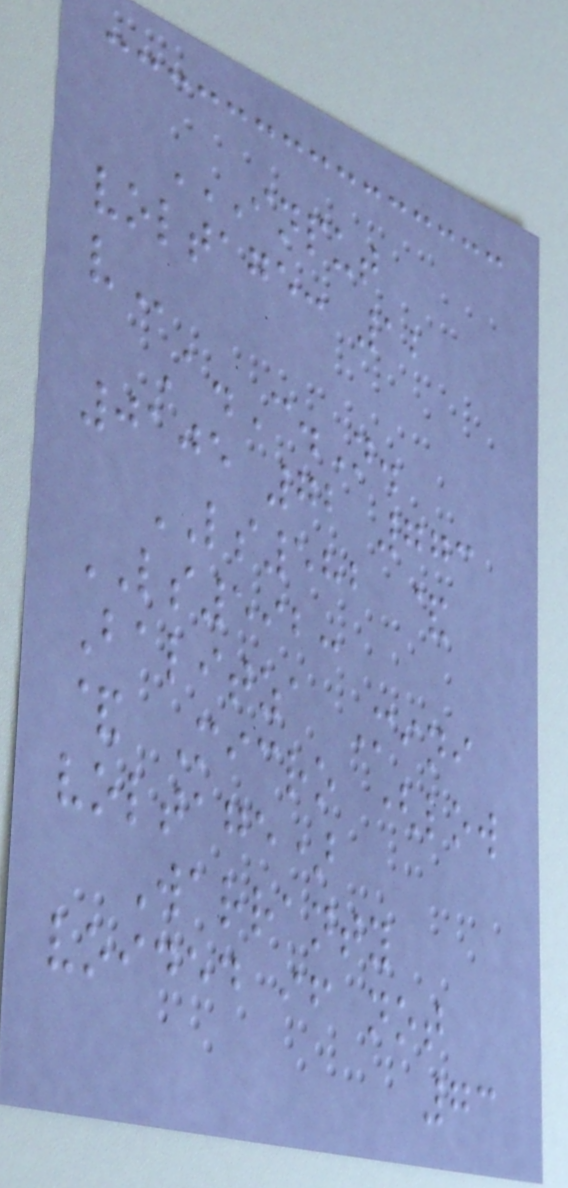INPUT
VOLTAGE: 12
V
A.C.N.
0105 72 773
LS582 &
LS592:
Balitza Mini
& Micro (low
voltage)
Warranty
voided if not
73
